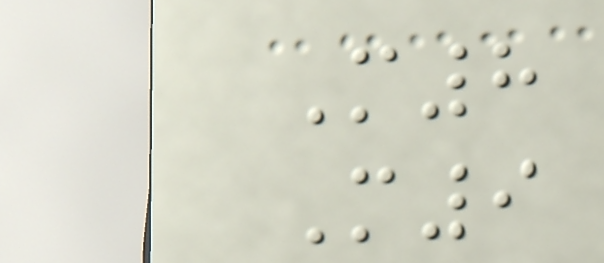M8
M9
